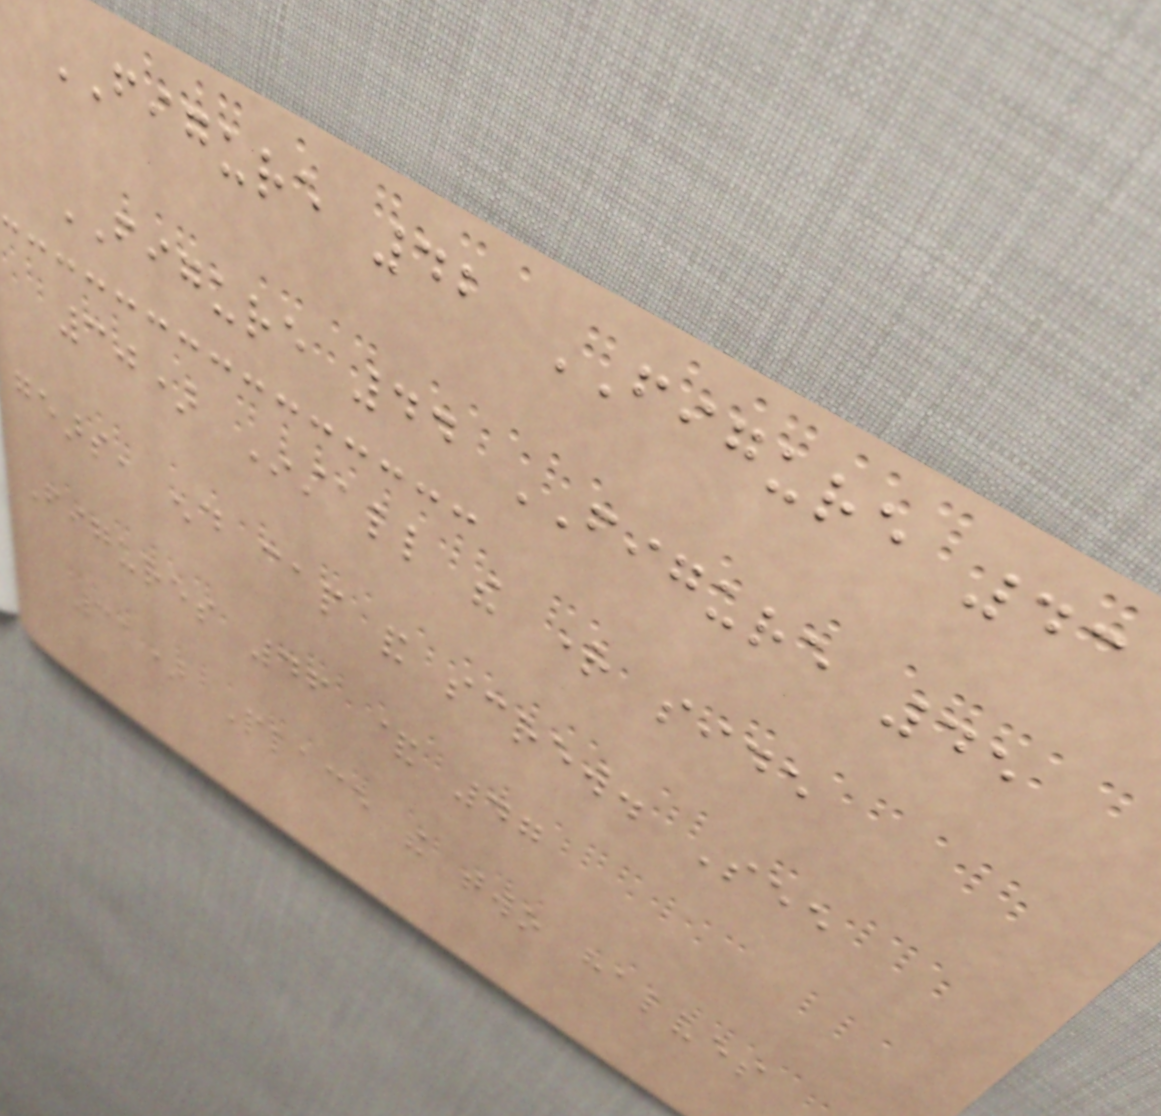FIGURE 42 FIGURE 43
FIGURE 44 FIGURE 45
30) Install the right side
gears, end cap and screw. See
Figures 46 & 47
31) Place the two halves
